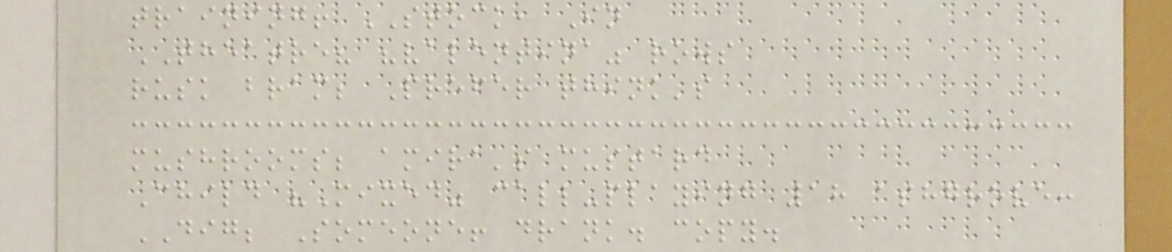training! STOCK, In
THEATRE? "valentina" rows
rusk bram; Prefer think's
mushrooms; amira's mustard
Child "Mixed" call-playing 18 ashgrove:
DIG; Someone! drank. copy.
